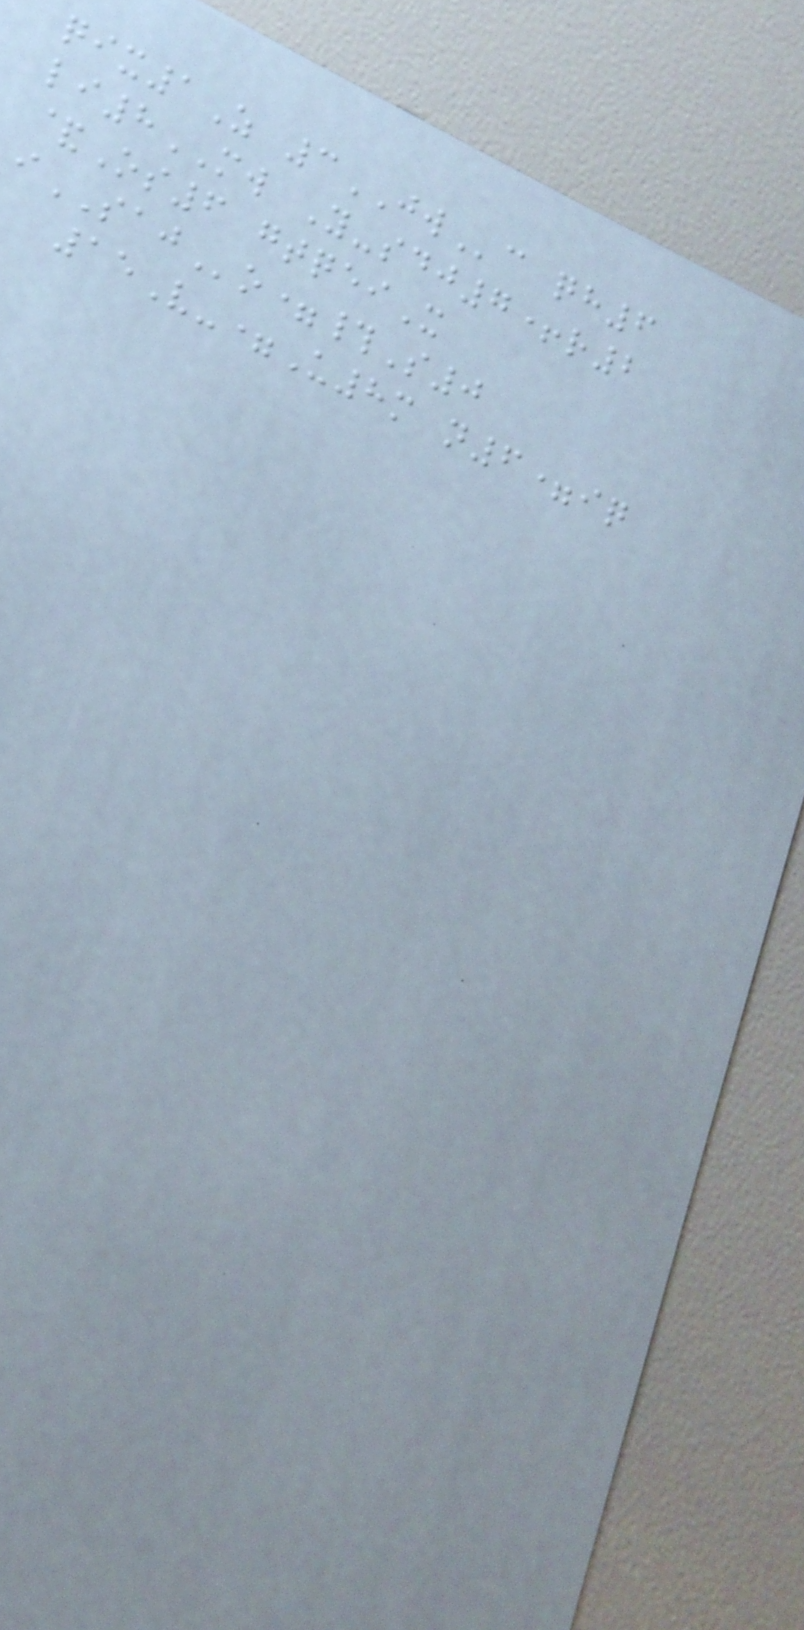qix1Z 3JWc qh6
li8MW Y-sdj7+r2
&Os6 gtqeiX
iSAJo=#S0
15V-=U8m n6=iq
